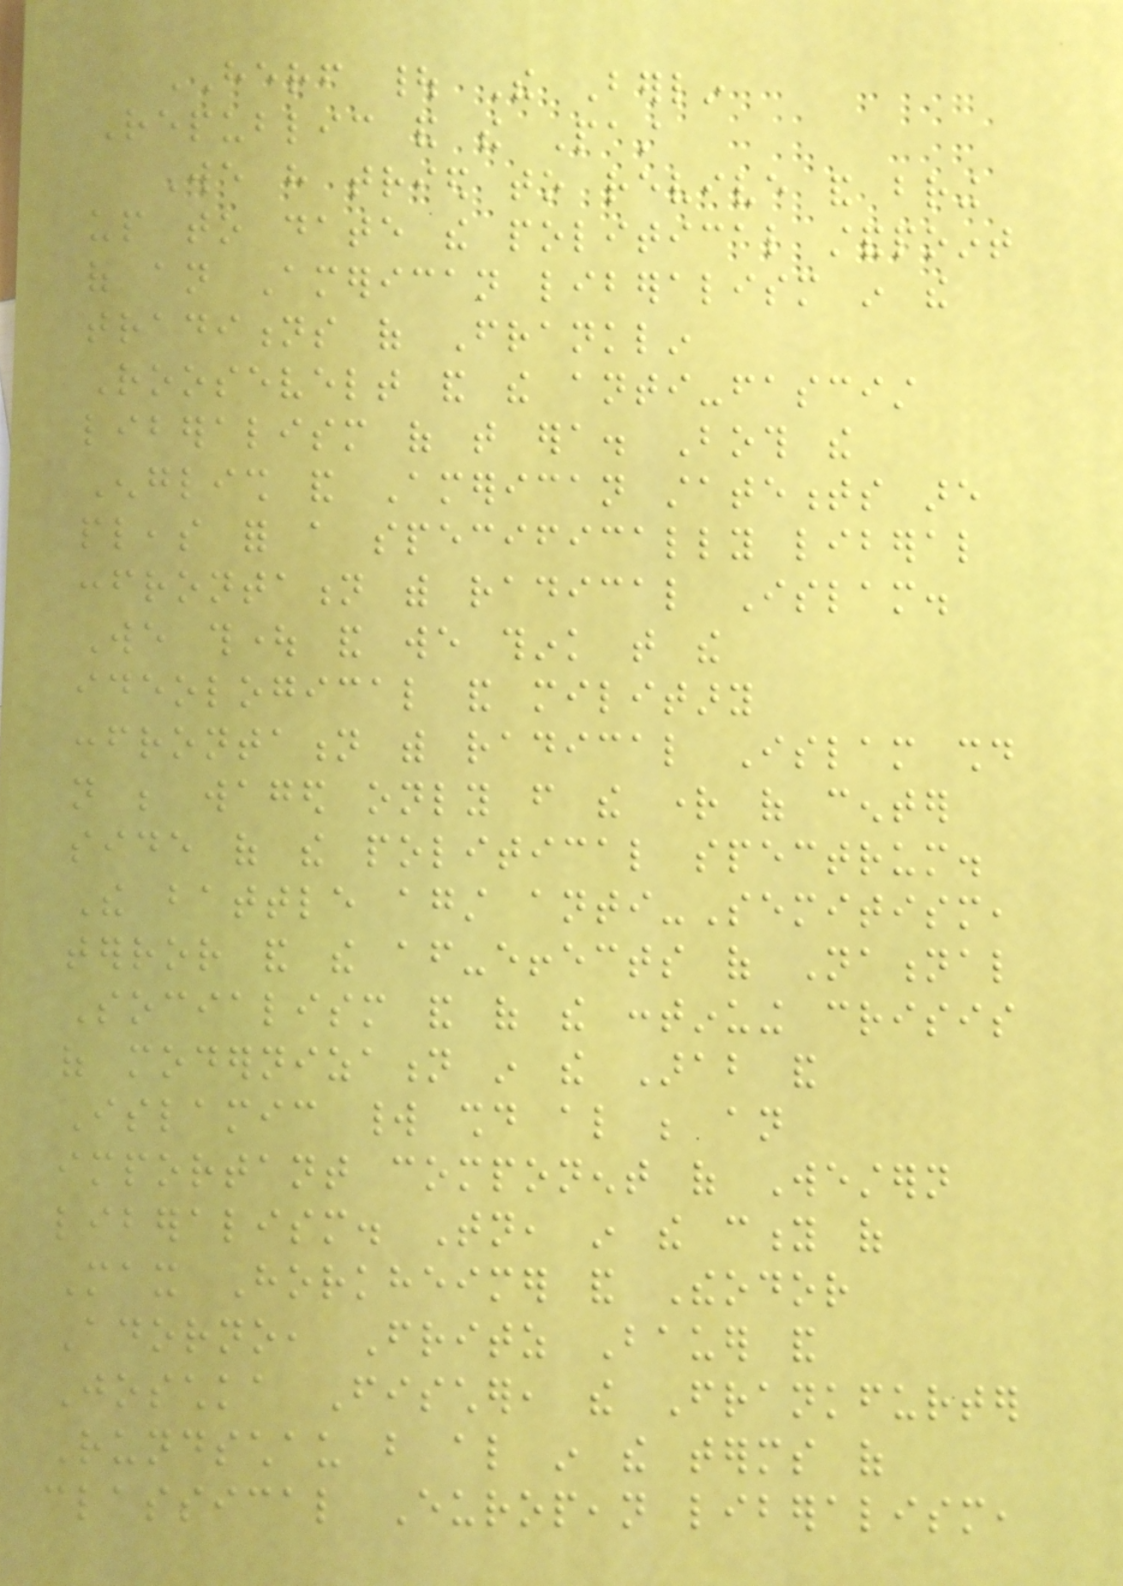HERF | The Berlin
Republic and the Past
We have tried to revive and bring
up to date the political standpoint
of an American liberalism in the
traditions of Franklin
Roosevelt and the anti-fascist
liberalism of that era. Both the
English and American statements are
pleas for a specifically liberal
confrontation with radical Islam.
We thought and we think that the
ideological and military
confrontation with radical Islam should
not be waged only from the right of center
side of the political spectrum.
The battle against anti-Semitism,
terror and the after-effects of National
Socialism and of the continuing crisis
of modernization in the Arab and
Islamic world should also be an
important component of Western
liberalism. Tonight, in the city of
Max Horkheimer and Theodor
Adorno, Fritz Bauer and
Joschka Fischer, the Frankfurter
Rundschau but also in the terms of
classical European liberalism,
